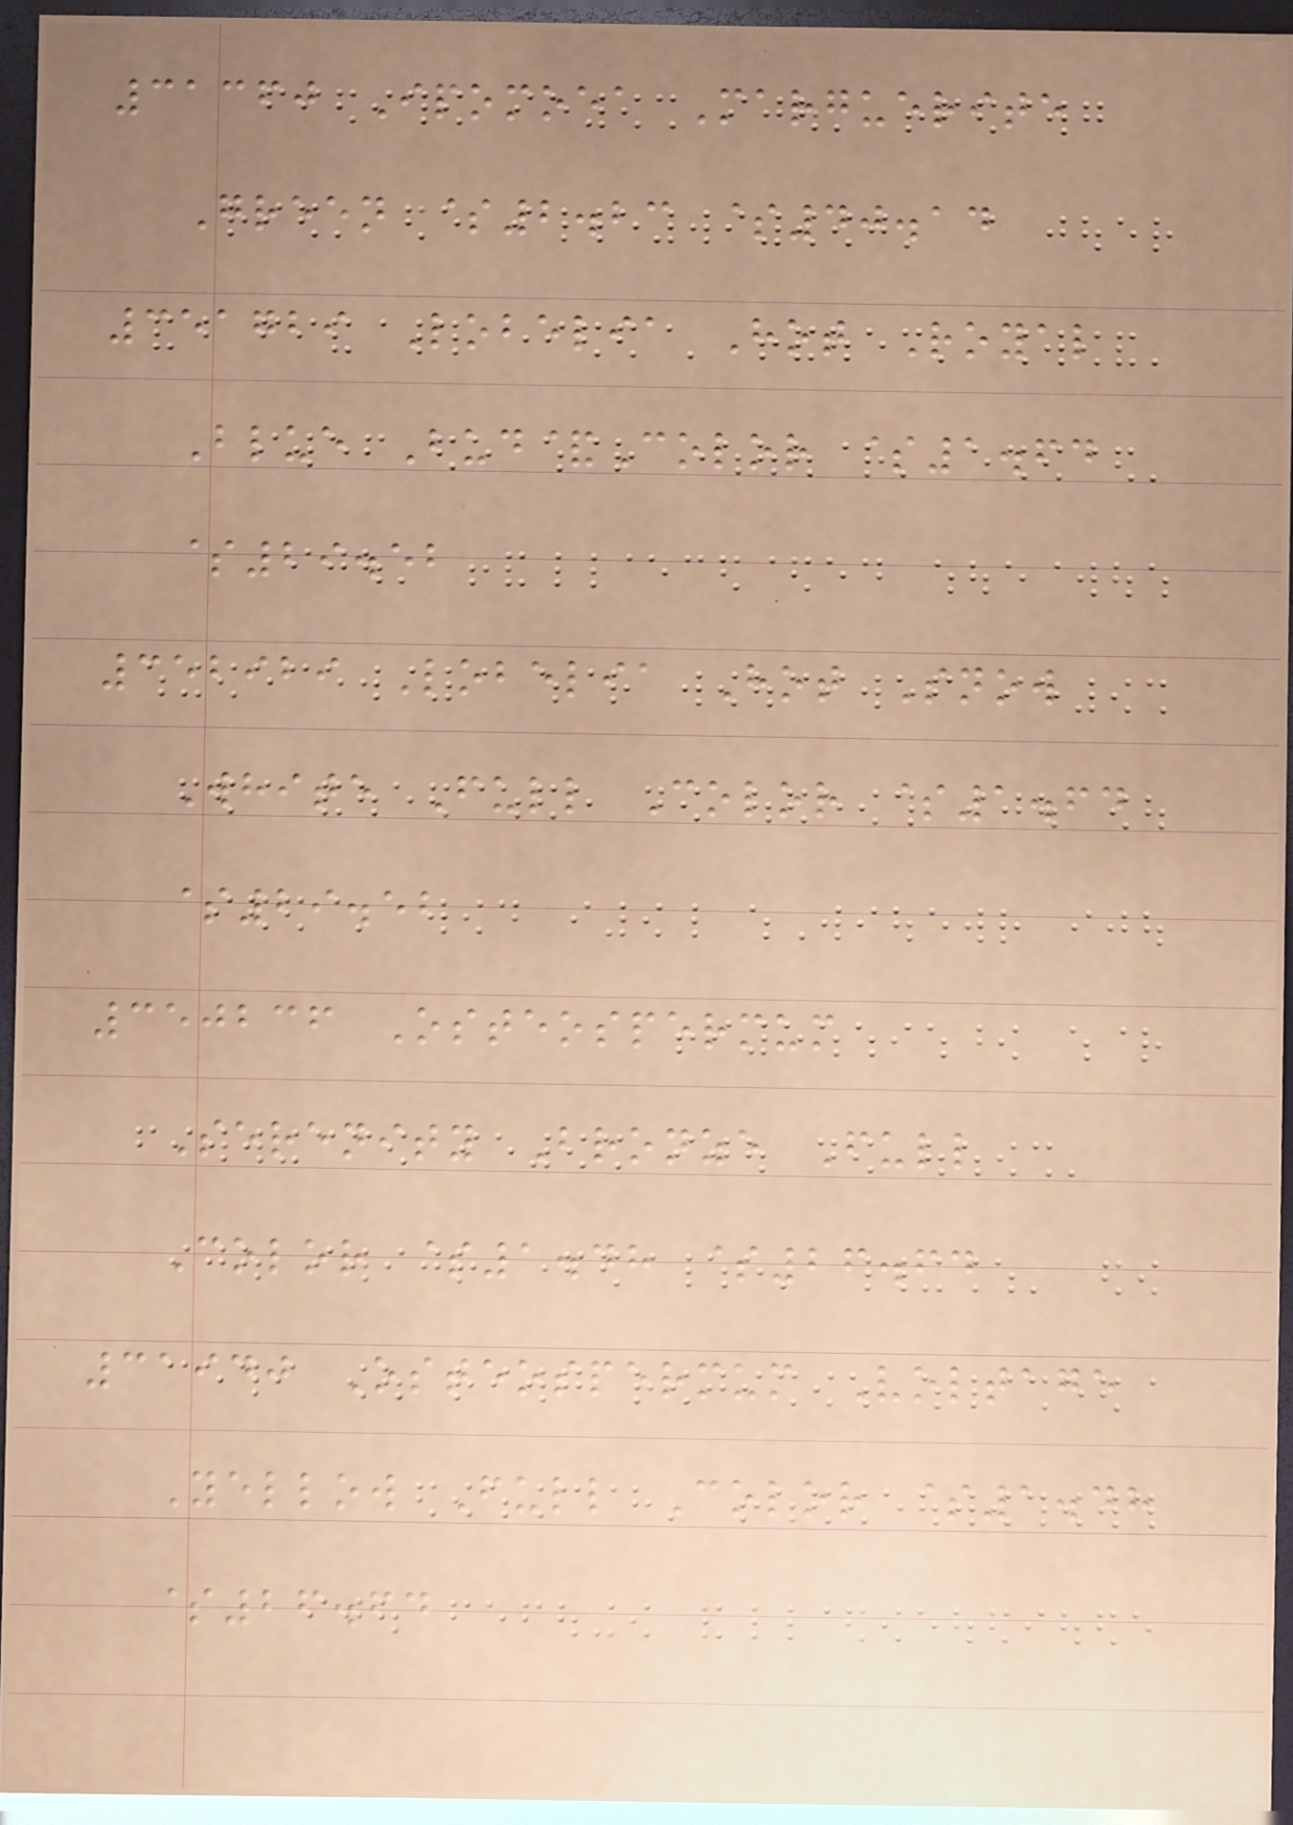31360 Ipomoea Marguerite
Green $2.23 $40.14
351729 Lobelia Hot Royal
Blue Bud&Color $1.64
$29.52
352929 Lobelia Hot Snow
White Full Color $1.64
$29.52
350236 Osteospermum
Serenity Bronze Full
Color $1.48 $26.64
31940 Osteospermum Voltage
Yellow Full Color $1.48
$26.64
